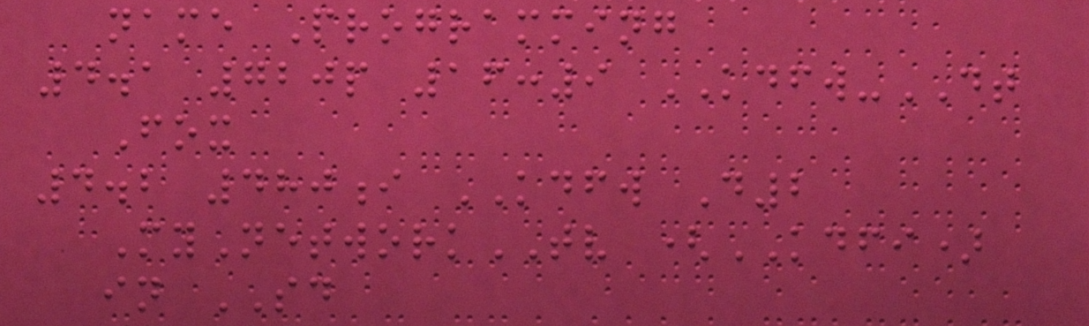name Programming
4.1 720p 16:9 KDFW-DT
Fox
4.2 480i KDFW D2
MyNetworkTV (KDFI)
in SD
